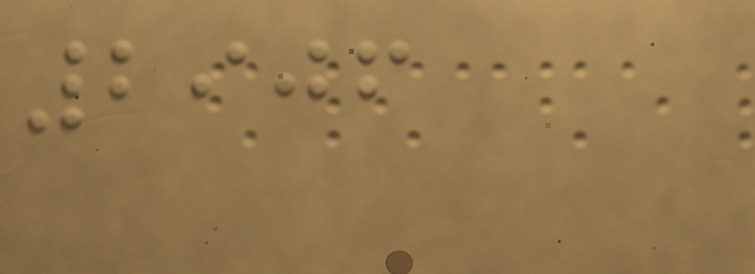2906
